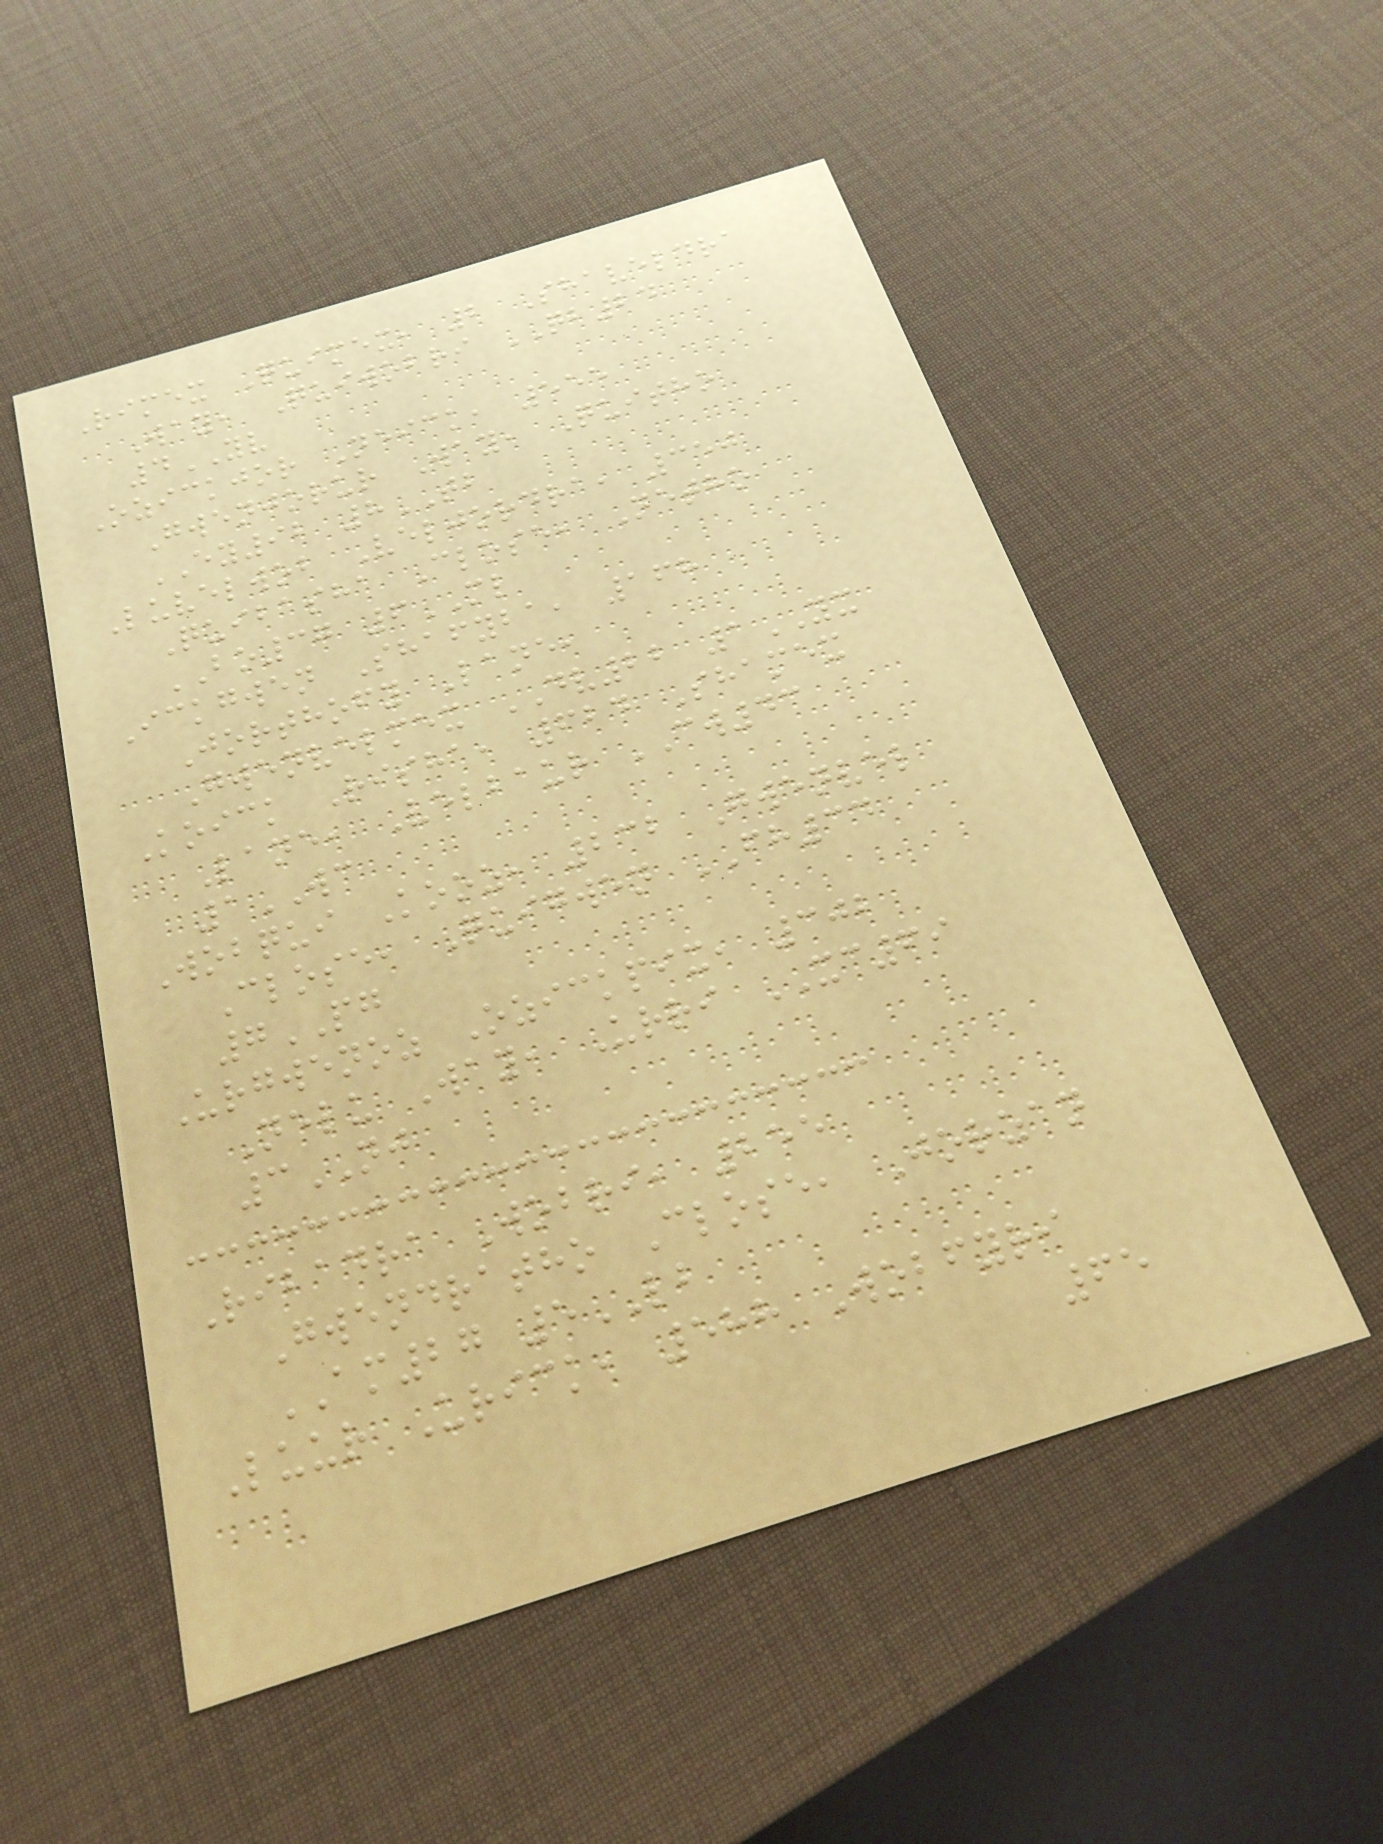Rimex Quimex, 2 Shaveldra
Way, Quiwobri QB24
4YV
Ozickjor Neick, 555
Gwenjorur Way, Quitho
EY92 8TB
Luvelwob Veljordra, 350
Quibasha Close, Netho
BO37 6ML
Ickgwen Shafyba, 168
Jorthofy Lane,
Gwenvelmex DV22 1YX
Koick Risha, 624 Shamex
Lane, Velbaur CW43
1WC
Wobqui Kooz, 232 Gwenvel
Close, Quigwen FH34
7PG
Urgwenoz Ozickpix, 302
Nelu Way, Urri XC69
3NJ
Ribadra Wobri, 255
Gwendratho Close, Jorzan
AM27 5LB
Luur Urick, 588 Wobfyri
65
